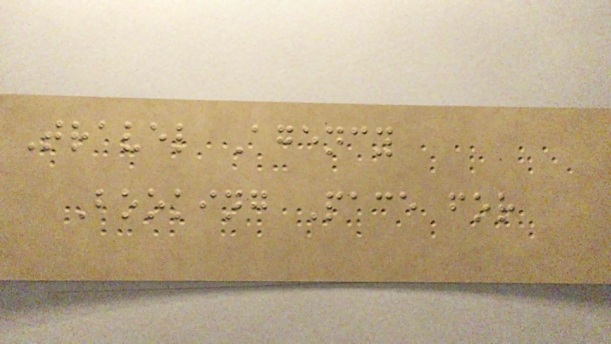Travel Agency
Booking Pace for
